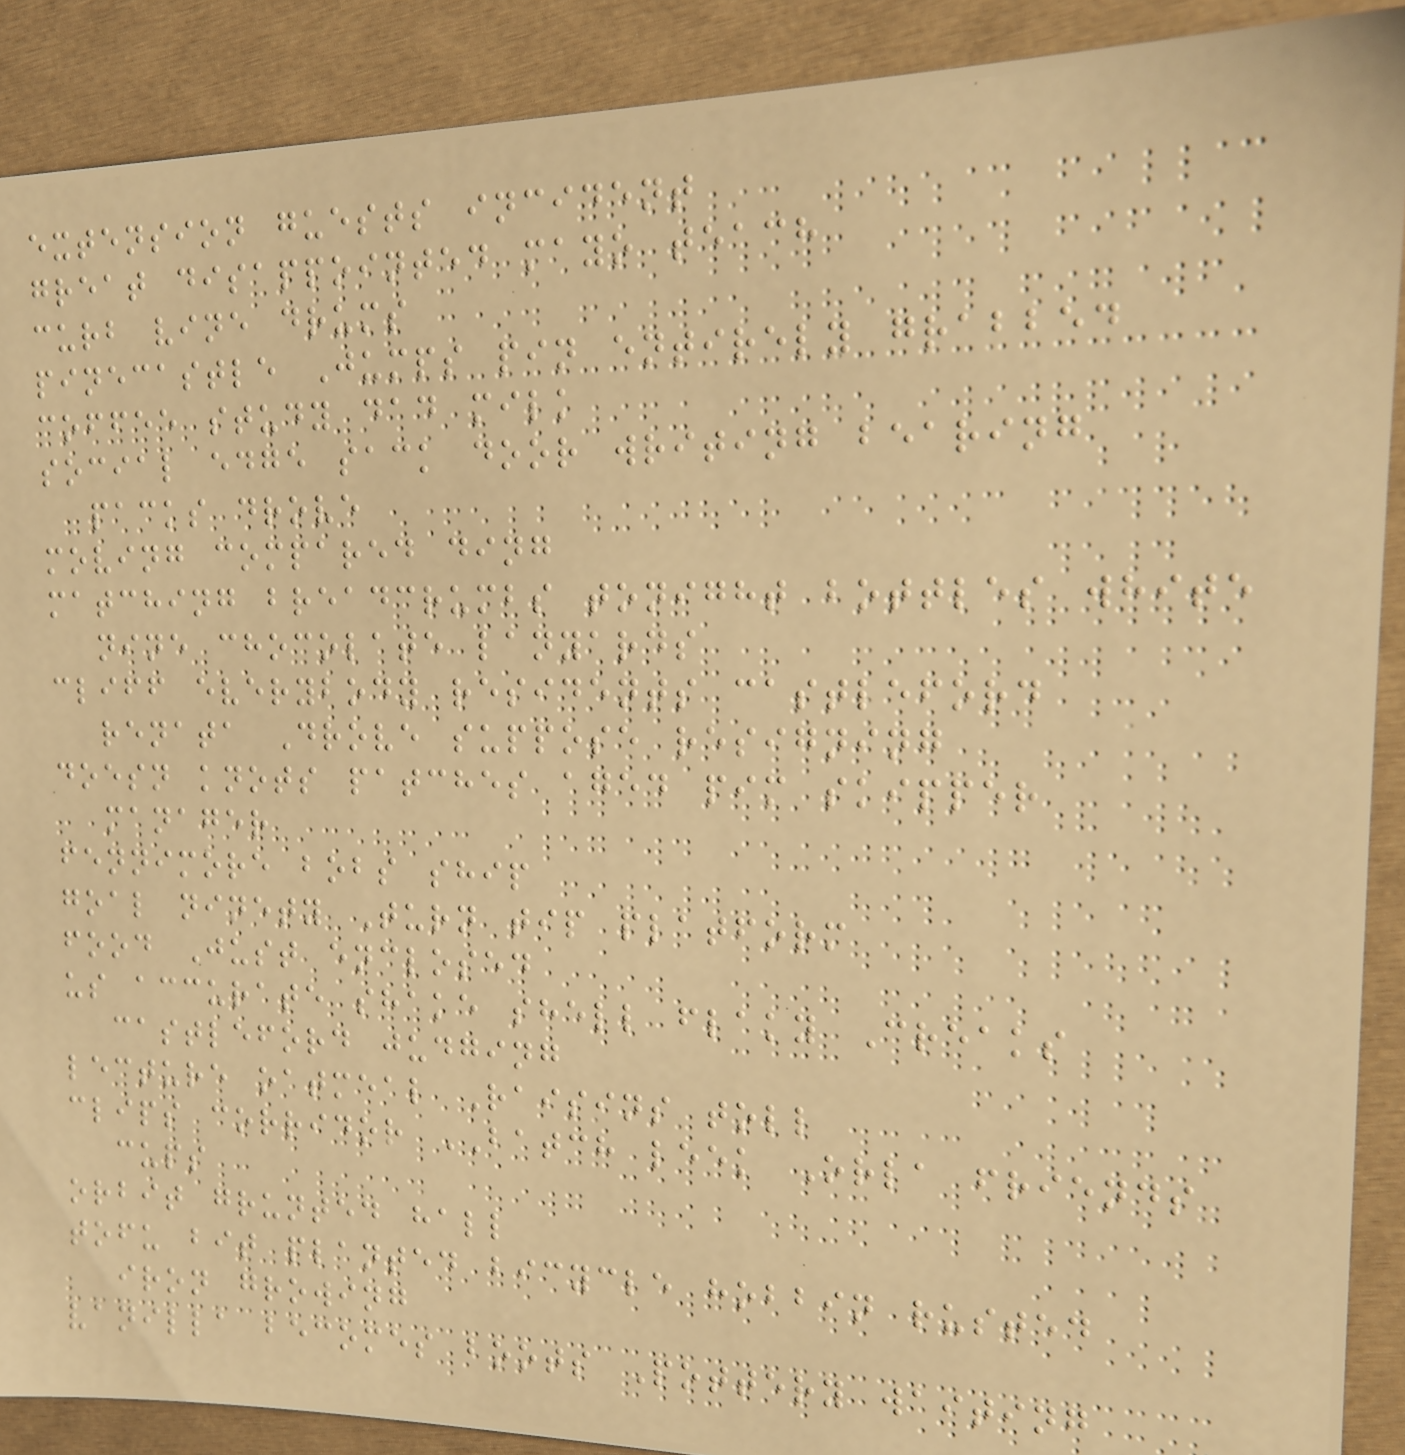extension guests incident
great disappointed mayo teach
curb vine drums
pinecastle Jumps pin entirely grabbed
coffee study dad milk
social edge sack door writing bearing
packs drove
moving compared ding
matching breadcrumbs tonight bottles white
nine chocolate lanyards
cliff everybody residents castleford
renata Drove suppose resigning
doesn knots patches aged pim skipper
manager
fennimore bobs ship
goal ninety Turn tip platform
food Just enclosed
us accurate shake shell flaky Creaks
castleford judging
lecture oatmeal Raisins toll
clips corridor BATCH leek Orla friends
cups
orbit grunted hall
tofu bit planted bicycle hobbin rusted
iron growing
vanilla becomes boots Pottery waiting
